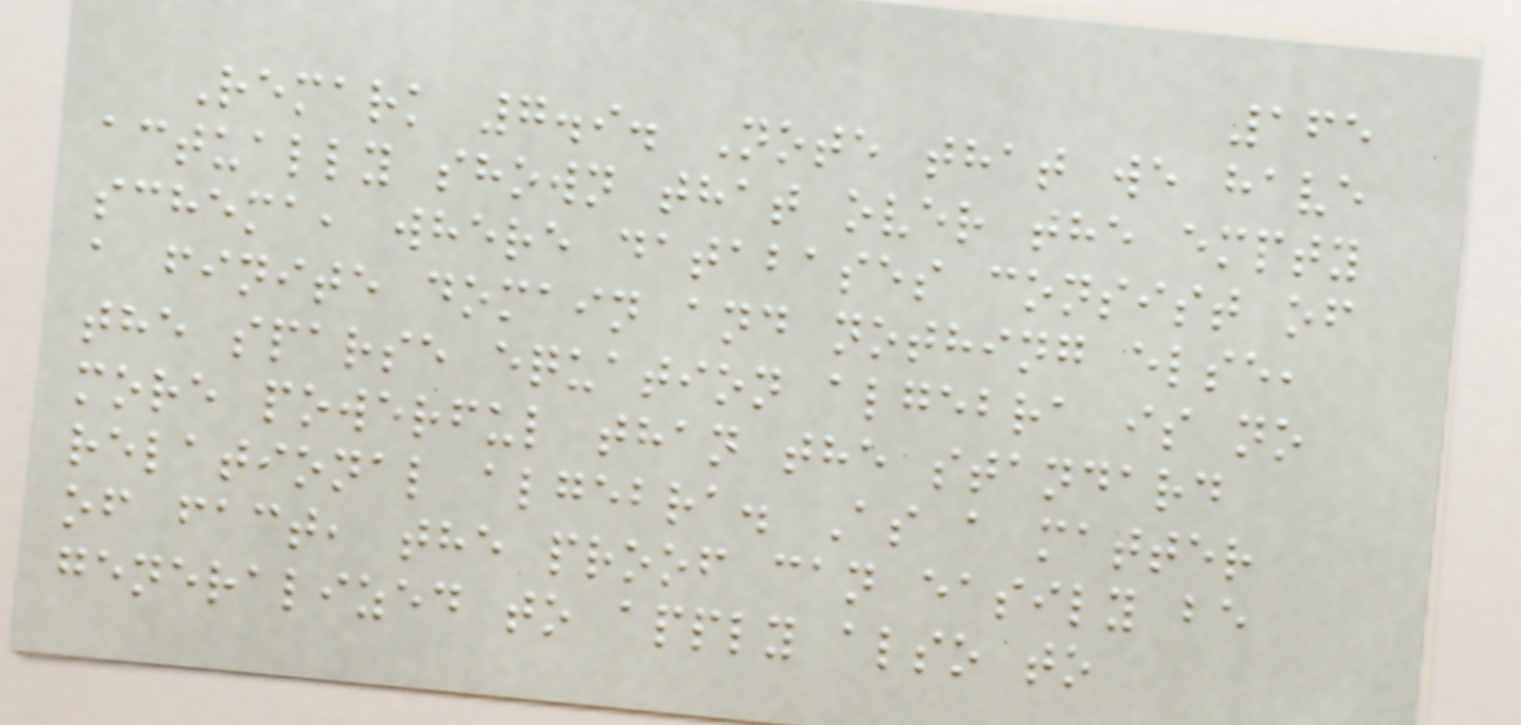165
Remark 7.9. Note that we have
actually shown that over the empty
schema, where databases consist of
a finite domain and nothing else,
the sparse equation algebra is no
more powerful than the standard
relational algebra. As a matter
of fact, the proof can easily be
generalized to apply also to
